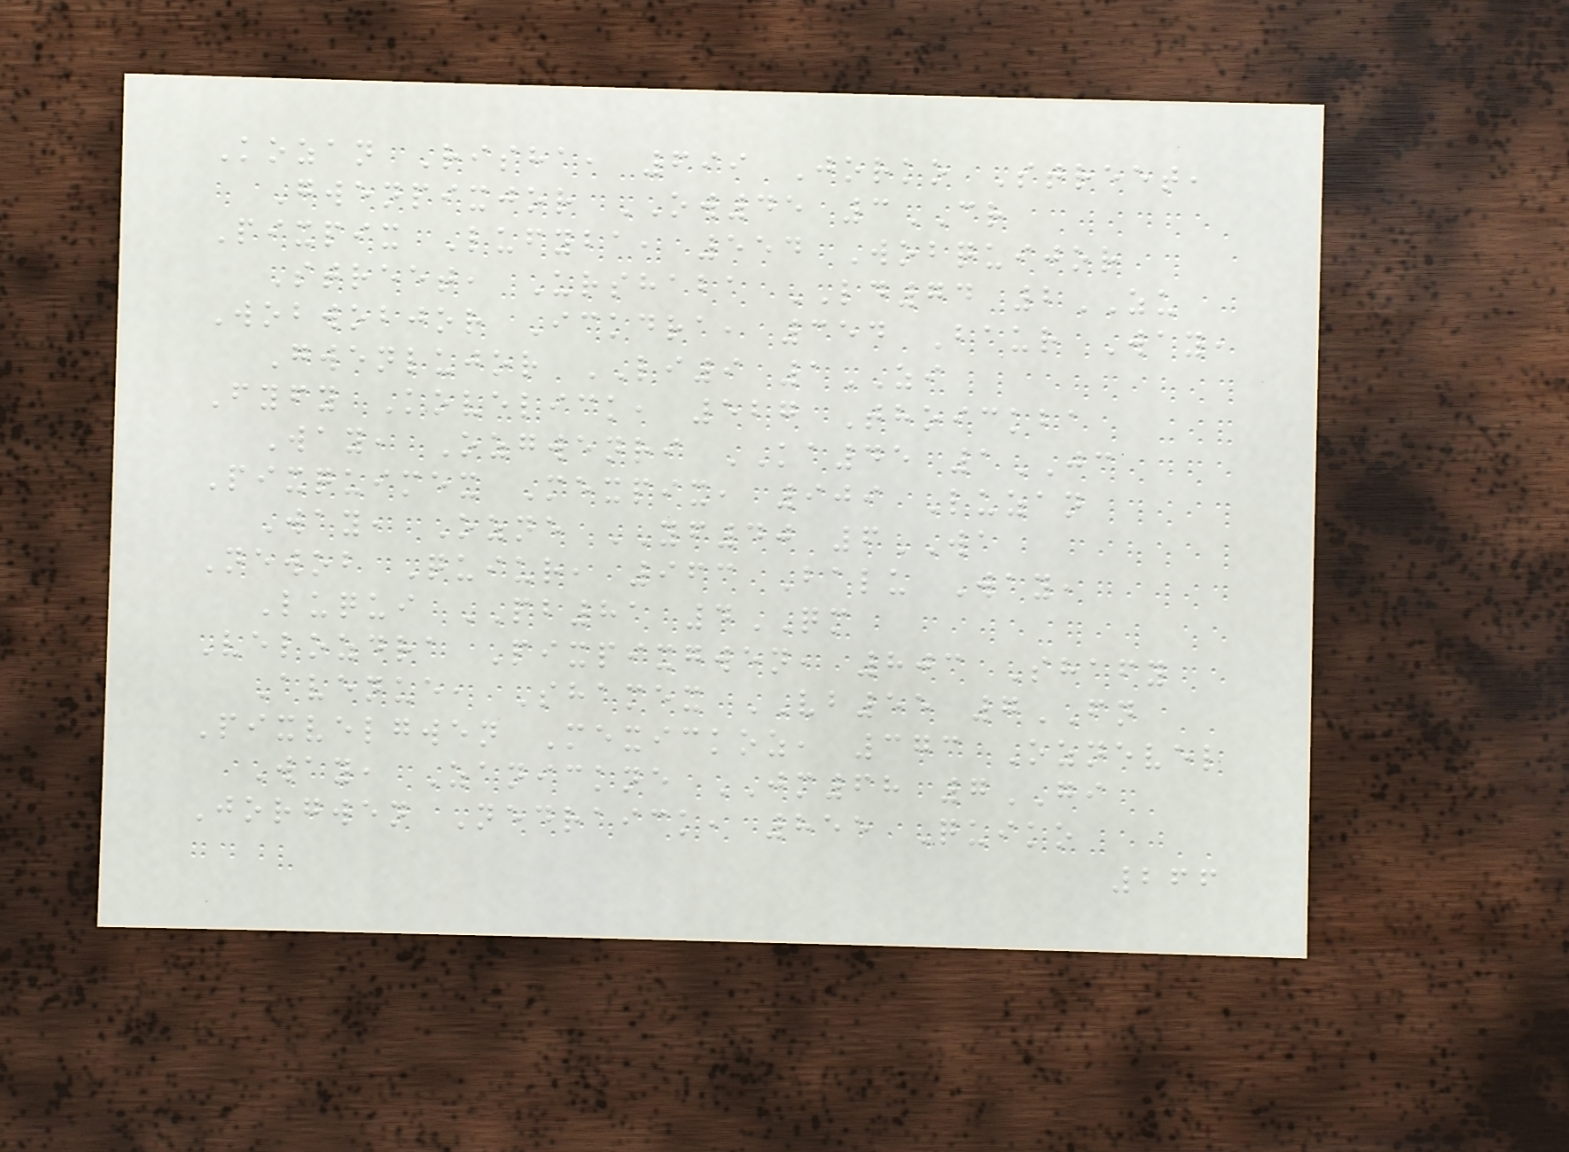Kozan Risha, 699 Jorko Street,
Gwenpixjor OW45 3CR
Pixpix Lufyba, 554 Wobquijor
Street, Urshaba LD74 2ZU
Wobwobjor Ickdra, 354 Baur Way,
Gwenlujor LI9 1ZI
Fyfy Kovelick, 527 Thoickba
Way, Ozgwenri KA45 1JC
Pixquimex Mexpix, 909 Luzan
Way, Ozne YF40 6WA
Newob Quiur, 963 Balu Way,
Luqui PB81 4QM
Velozdra Pixpixgwen, 803 Shafy
Avenue, Shamex VB55 7FN
Pixvelgwen Mexickoz, 373 Oznevel
Way, Zanickne JM68 7GI
Jorgwen Nedraick, 855 Quiko
266
